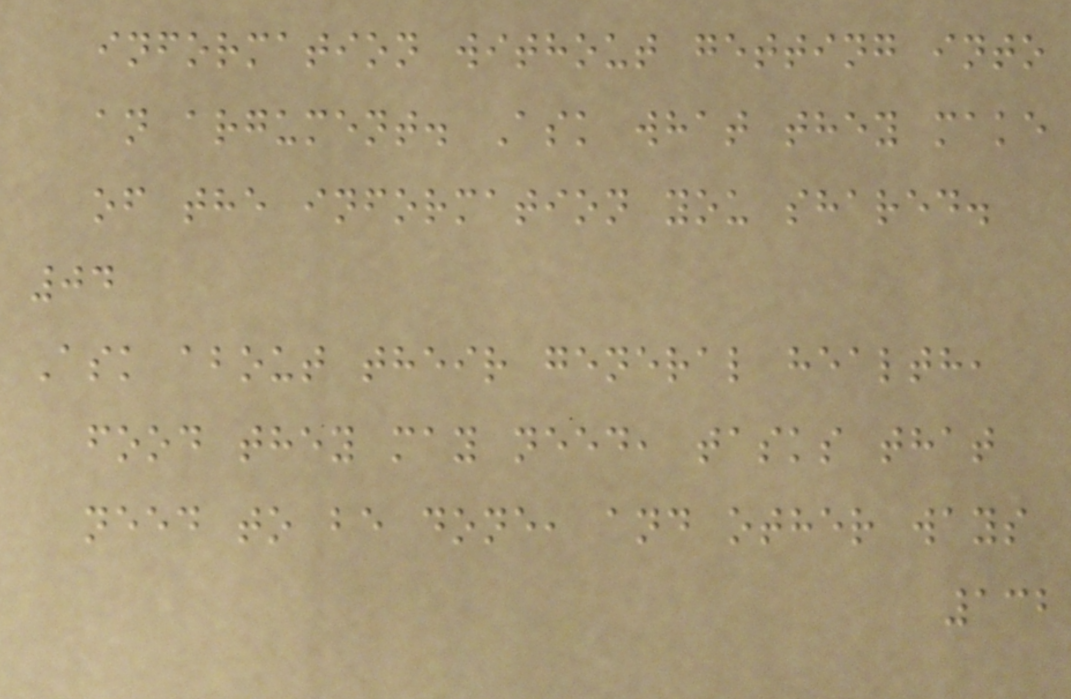information without getting into
an argument. Ask what they make
of the information you shared.
04
Ask about their general health,
food they may need, tasks that
need to be done, and other ways
132
